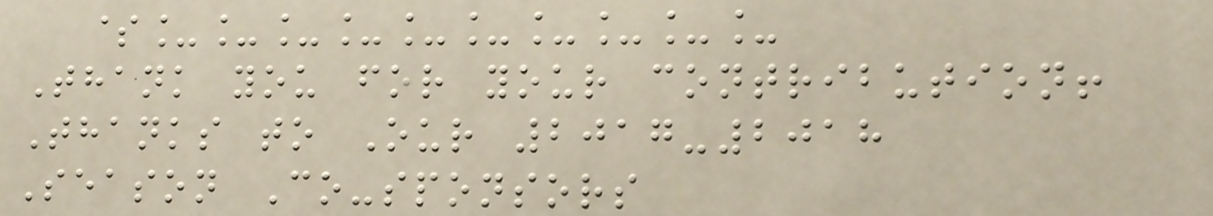$__________
Thank you for your contribution!
Thanks to Our 2017-2018
Season Co-sponsors
